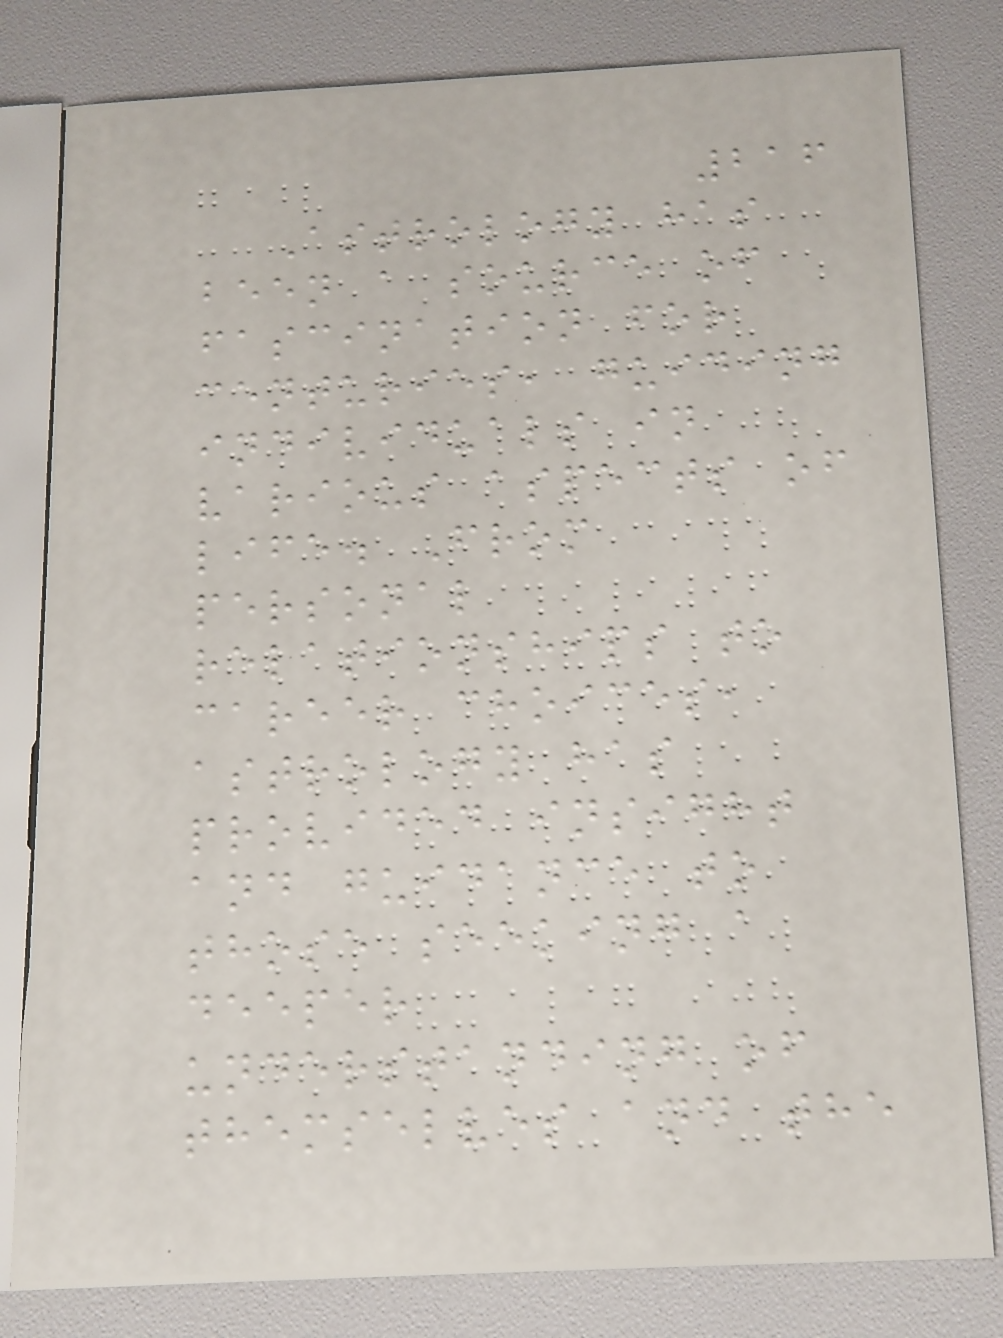216
Astrology has
been a source of
fascination for
centuries, guiding
individuals in
various aspects of
life. From
personal
relationships to
career choices,
astrology has
provided insight
and guidance to
those seeking a
deeper
understanding of
themselves and the
